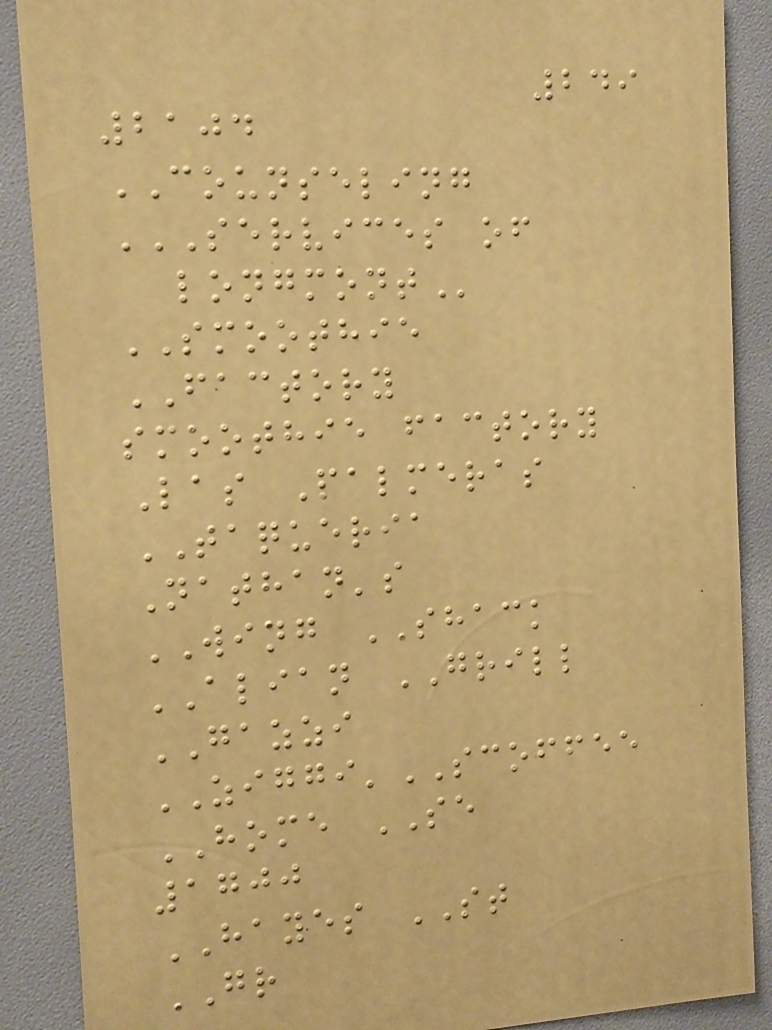249
2104
COUNSELING
SERVICES OF
LONGMONT
SMOOTHIE
FACTORY
smoothie factory
Las Palmeras
TAQUERIA
Nathan's
WING SHACK
ALIAN GRILL
GAZZI
ZIGGI'SCOFFEE
HOME SE
1700
HAYES ST
GR
